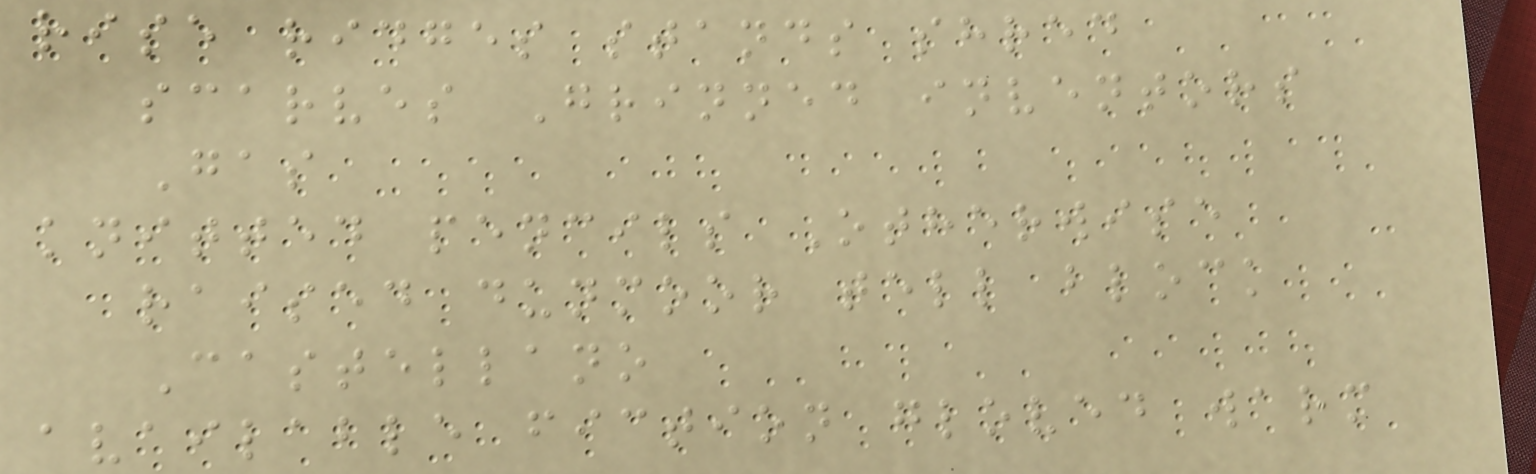rise ridges stands shred
scarves Grinned inventors
Gas
knitted pencils Otherwise
raised dunmoor tell block
Castellano
available fiction gloved warm
